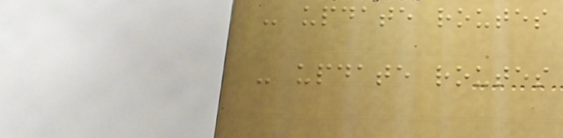- update routes
- update routes
